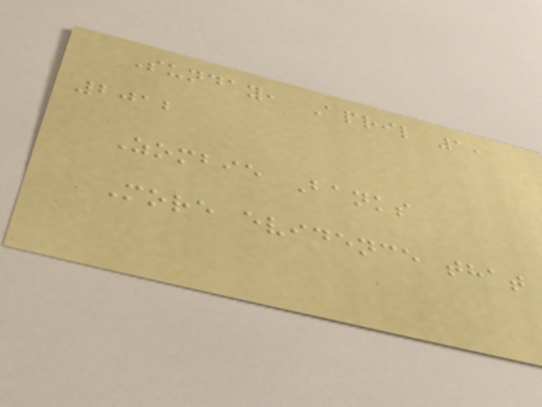Sunday, April 1,
2012
Zombie Banks
More evidence that
